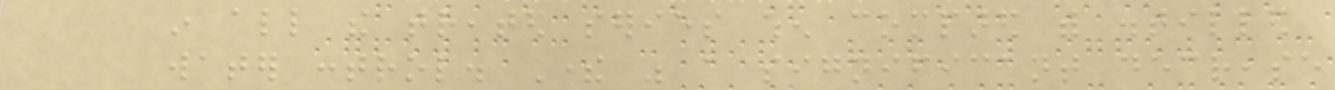in all the treated series when compared with distilled
water control. There was a significant decrease
